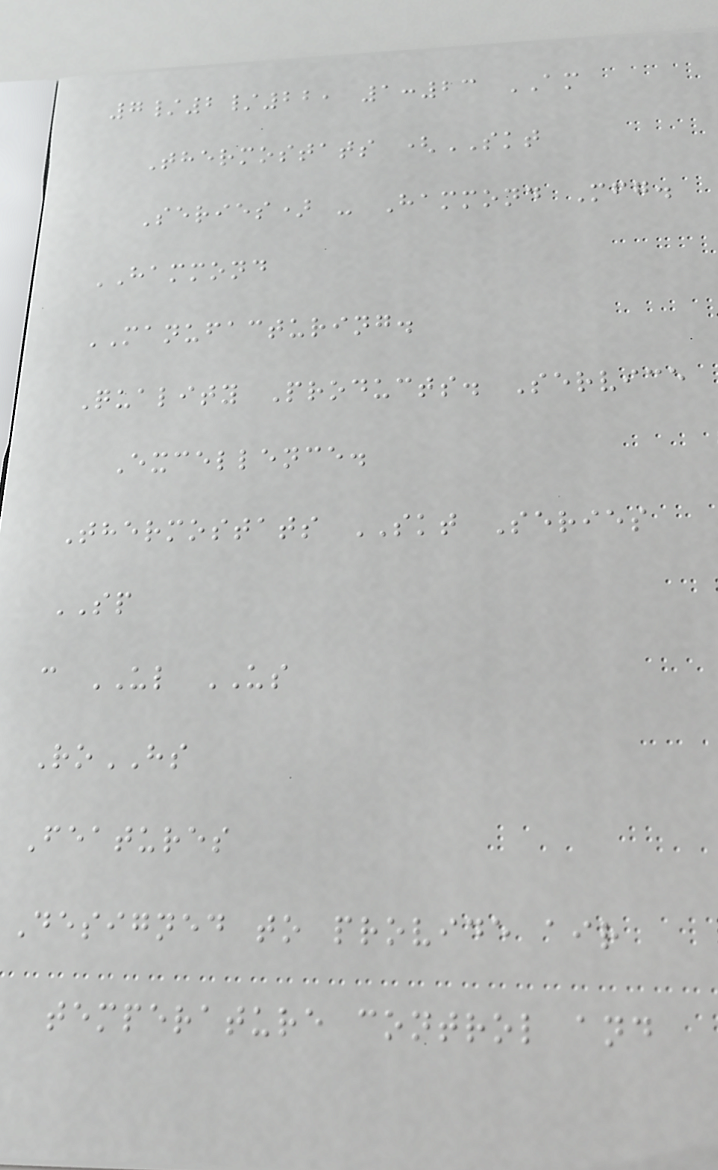7/2/22, 1:23 AM
Thermostats (SKT
Series) - Hammond Mfg.
HAMMOND
MANUFACTURING.
Quality Products. Service
Excellence.
Thermostats SKT Series
SP
c UL US
RoHS
Features
Designed to provide air
temperature control and
